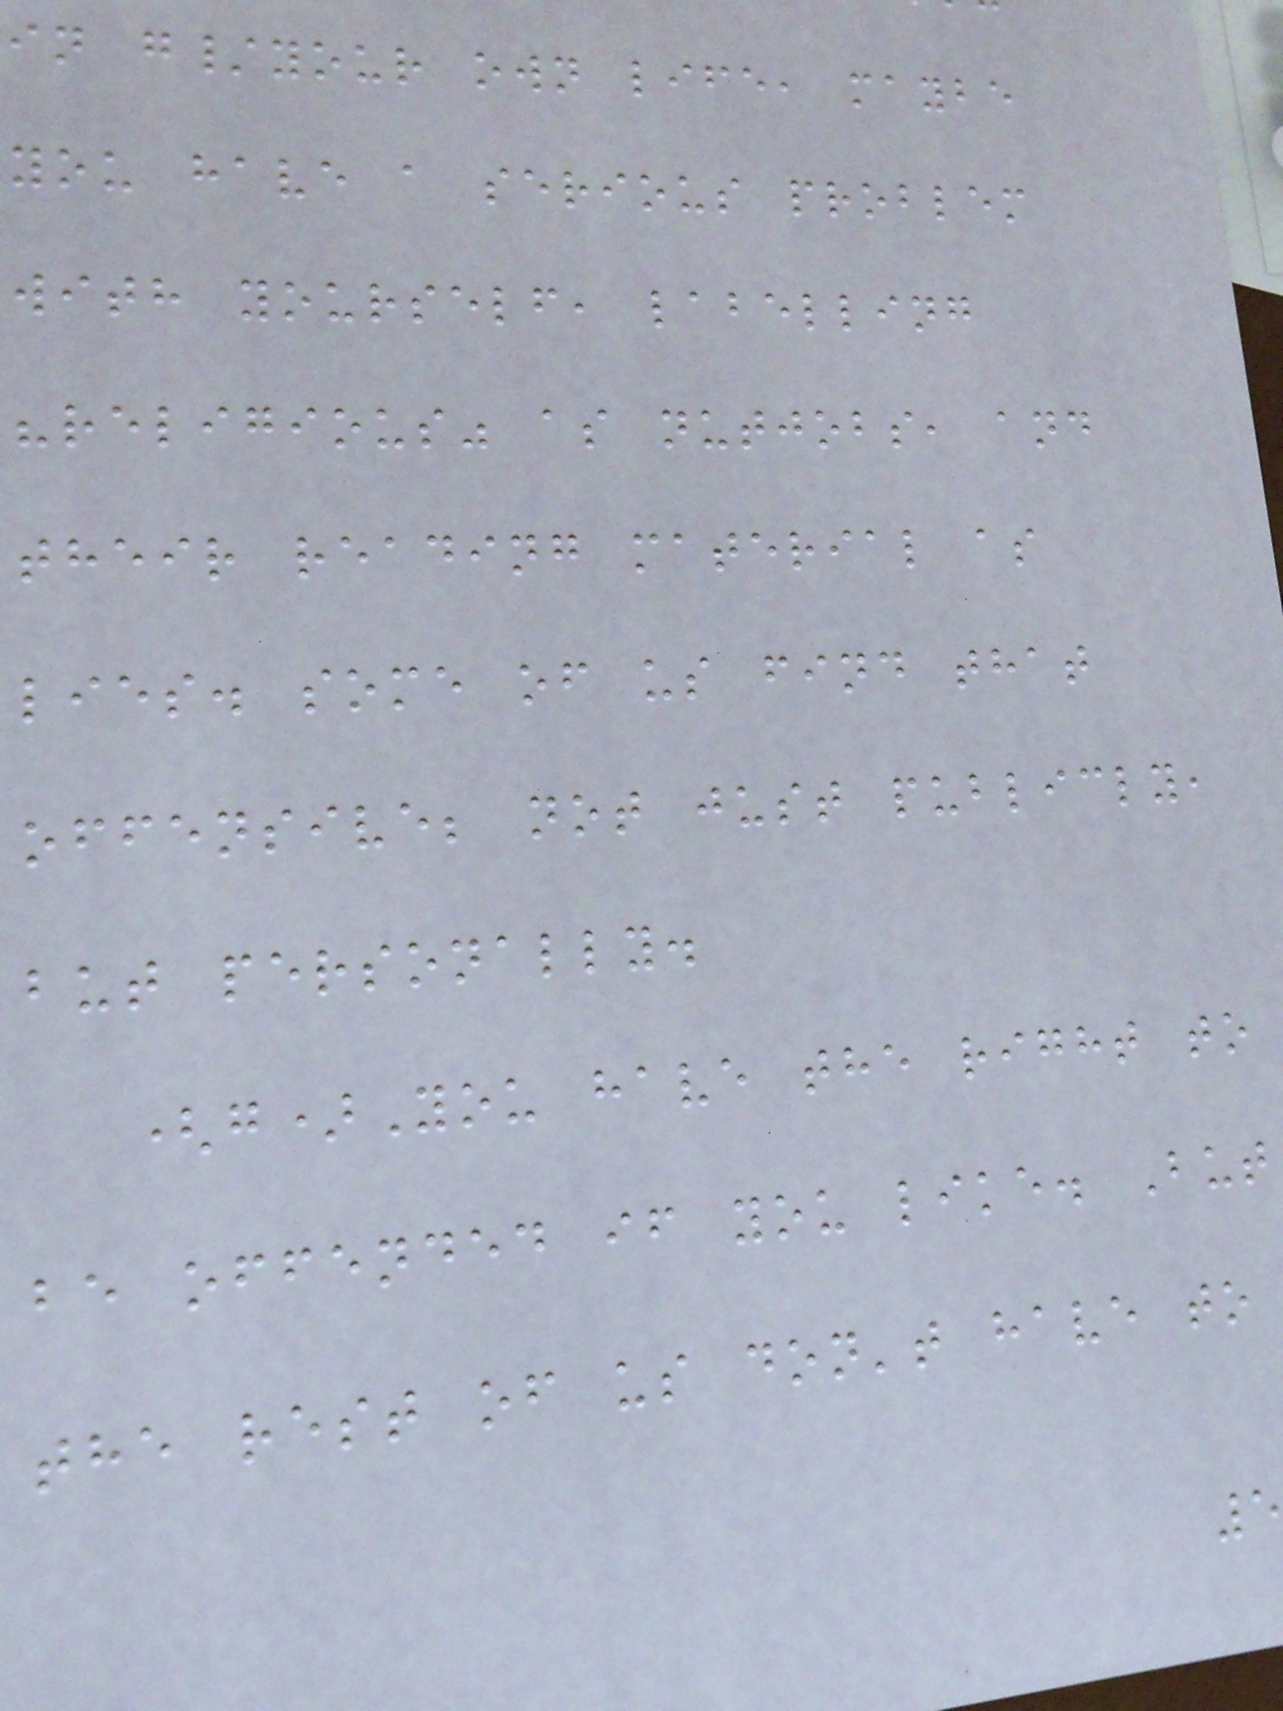in g/your own life, maybe
you have a serious problem
with yourself, labelling
"religious" as nutjobs, and
their reading material as
lies. some of us find that
offensive; not just publicly,
but personally.
(g)You have the right to
be offended if you like. But
the rest of us don't have to
